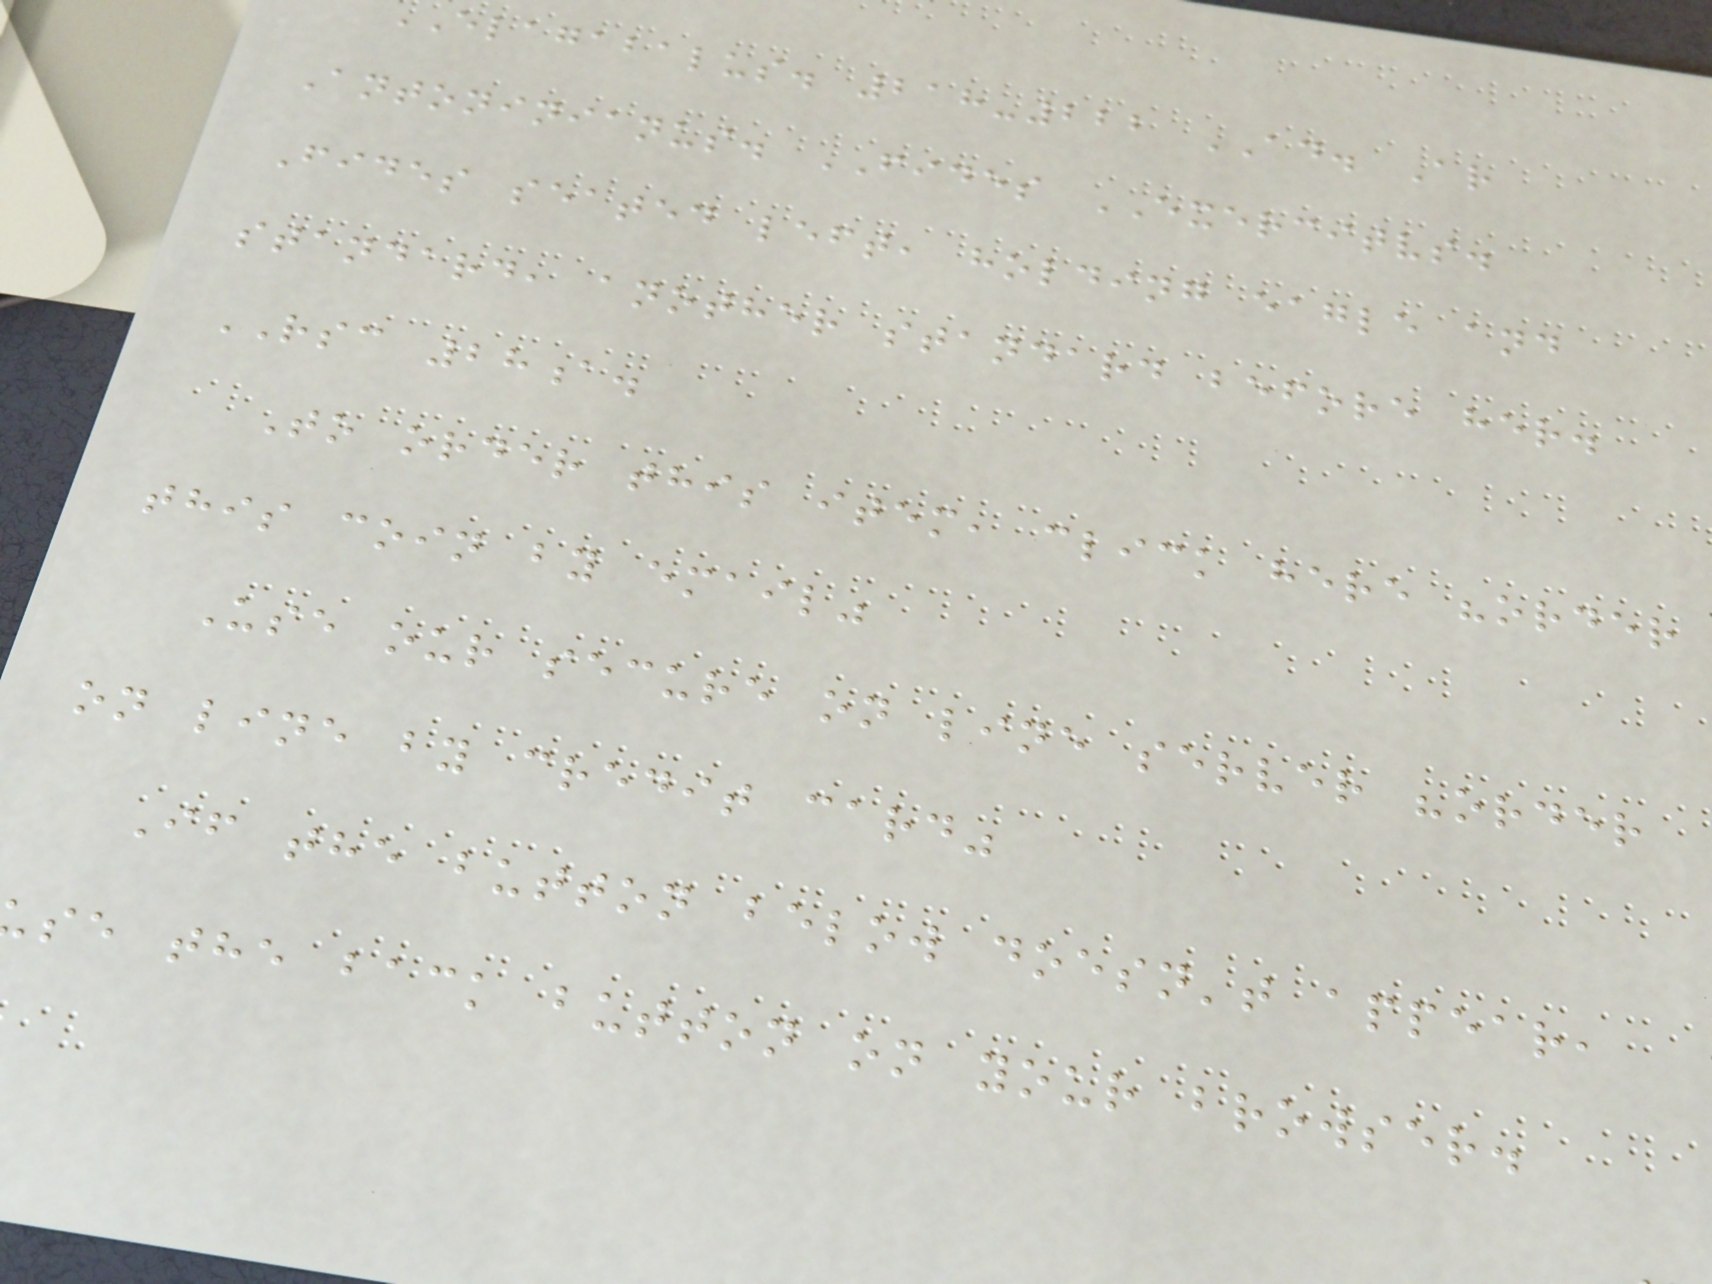elagabalus. 218-222 AD. Ar
Antoninianus. FIDES EXERCITVS.
Fides seated left, holding eagle and
standard, another standard before her.
RSC 28a.
To order this item, click here "order
this coin by email"
Use our secure on line server "order
on line by credit card"
If the button below doesn't appear,
se the back button on your browser.
